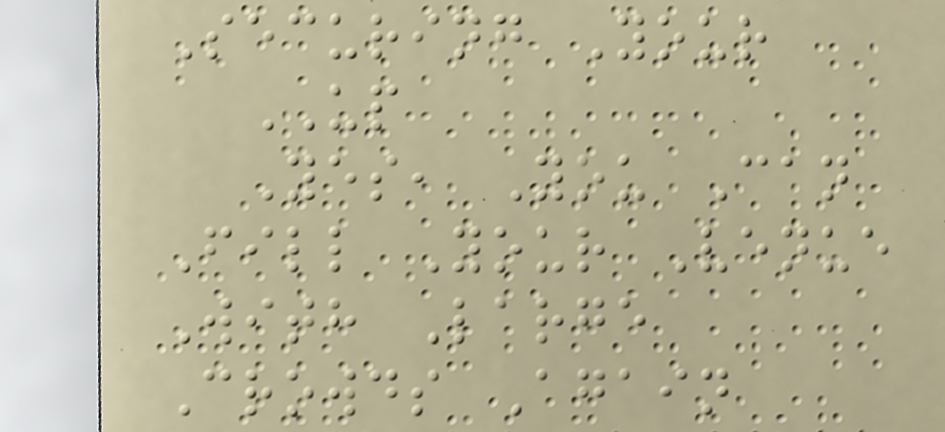Securing Your
UP
Yes, You Can
Fill Your Venue
With Large
Crowds Again
